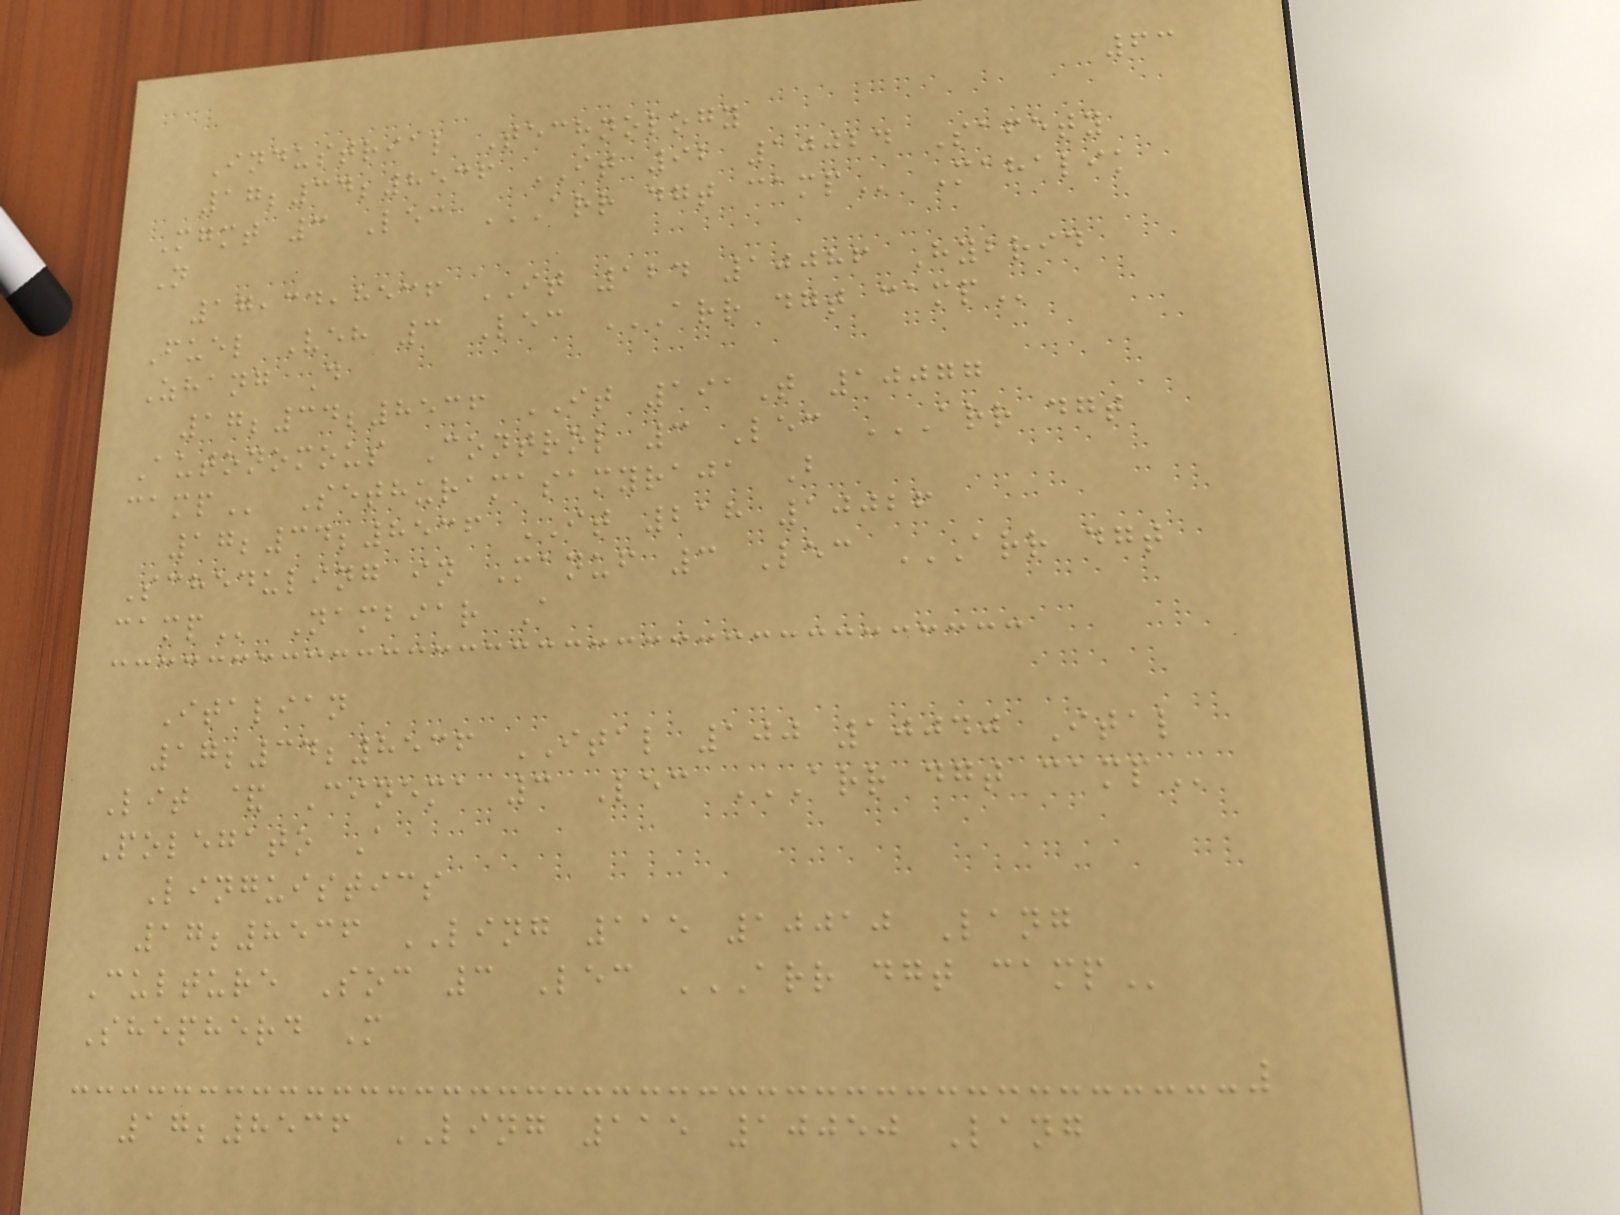63
Industrial Technology
17;34;8536 IT 92 10024 Safety
Mgmt 3 Lec ARR DGT CAMP Mahalik
N
17,34,8536 IT 124 10086 Hybrid
Fuel Veh 3 Lec ARR DGT CAMP
Zhang D
17;34;8536 IT 191T 10077
Autonomous Control 3 Lec ARR DGT
CAMP Sethuramasamyraja B
17;34;8536 IT 218 10026
Scheduling in Manuf 3 Lec ARR DGT
CAMP Nambiar A
Italian
17;34;8536 ITAL 100 10040 Ital
Lit & Cinema 3 Lec ARR DGT CAMP
Polegato A
Linguistics
17;8536 LING 115 10010 Lang
Culture Soc 3 Lec ARR DGT CAMP
Shepherd M
17;8536 LING 115 10050 Lang
